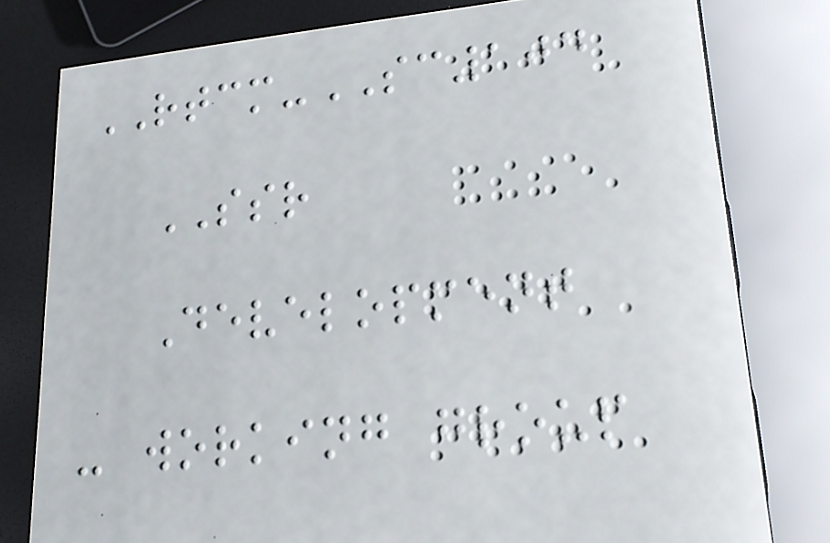RTCM-SC104
SSR
Development
- working group
